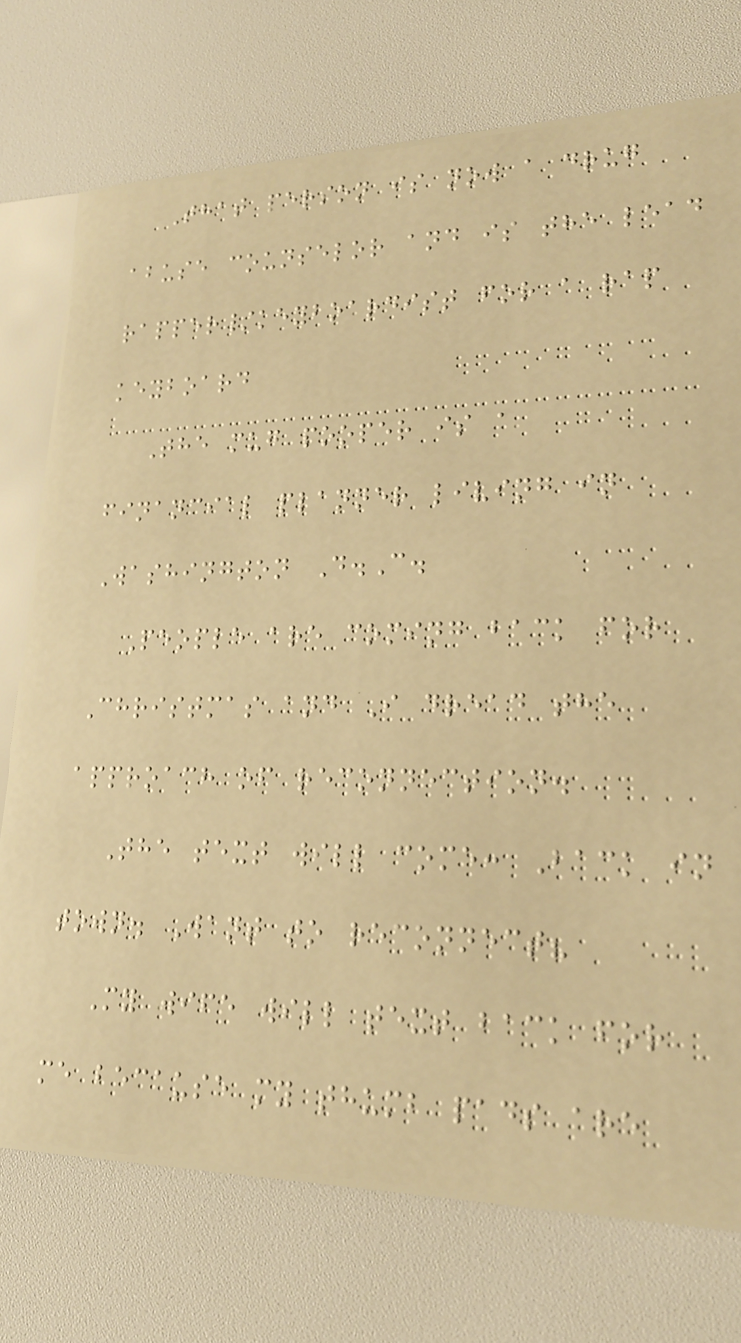That person is now a drug
abuse counselor and is the lead
rapper/keyboardist for a rap
keyboard
The mug pooper is a
financial planner living in
Washington D.C.
People are coming back for
Christmas and I dread the
approach of reconnection.
The text will come: Back in
town. Want to reconnect?
My wife will text back for
me because my thumb pads are
